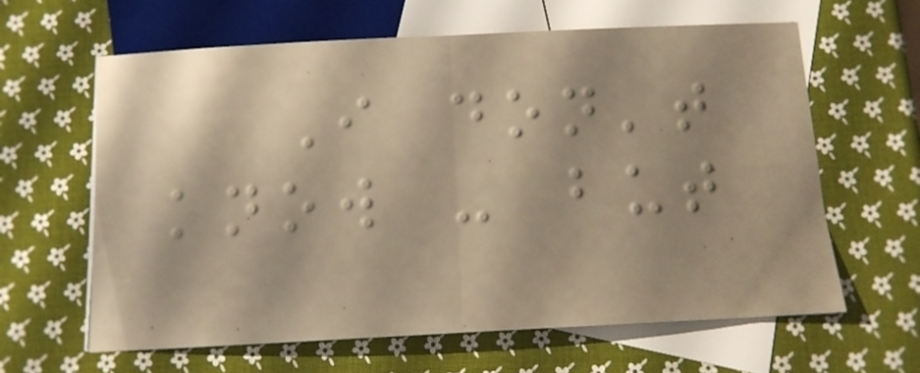I don't
know - but
